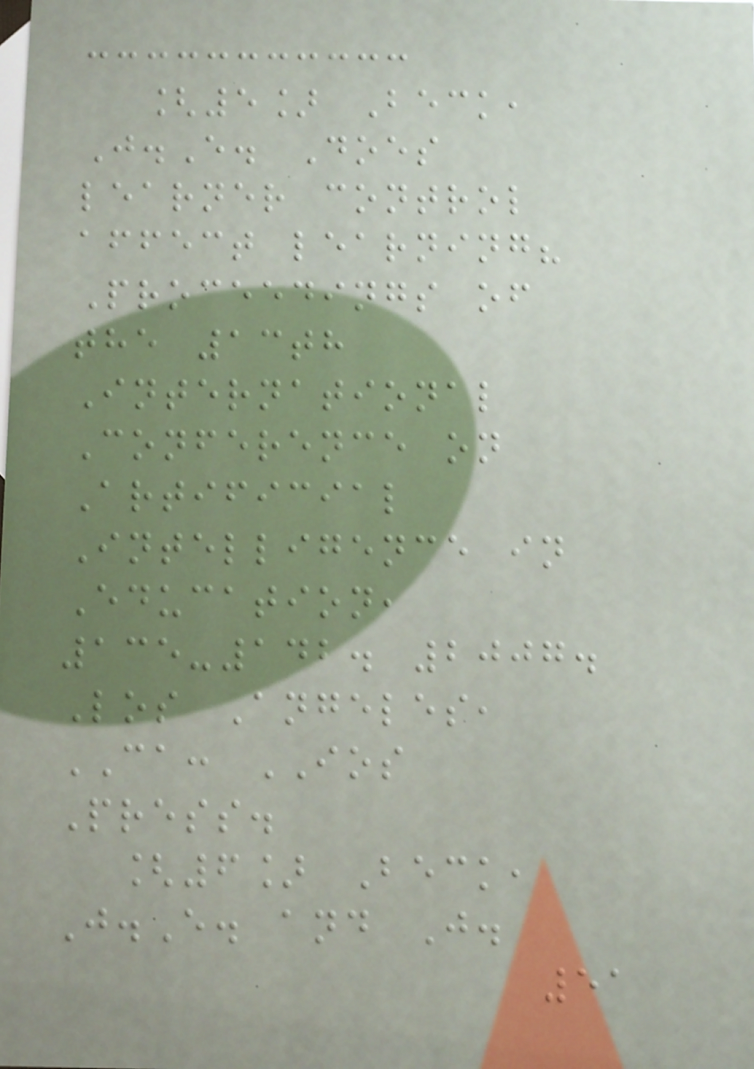[5] Beck,
J.E. Does
learner control
affect learning?
Proceedings of
the 13th
International
Conference on
Artificial
Intelligence in
Education,
135-142. 2007.
Los Angeles,
CA: IOS
Press.
[6] Beck,
J.E. and J.
51
